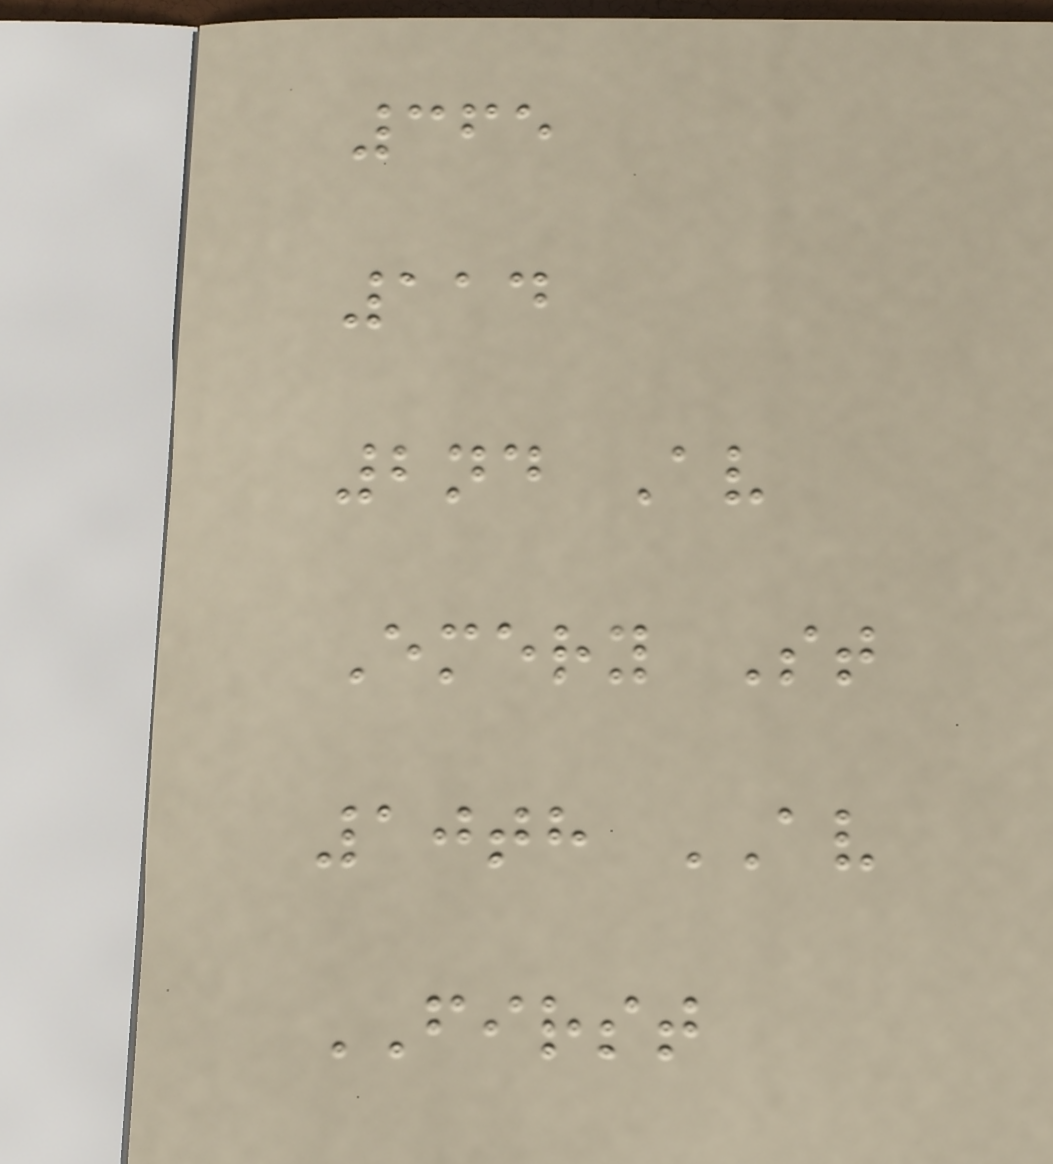365
114
2nd Av
Emery St
10th AV
FIRST
